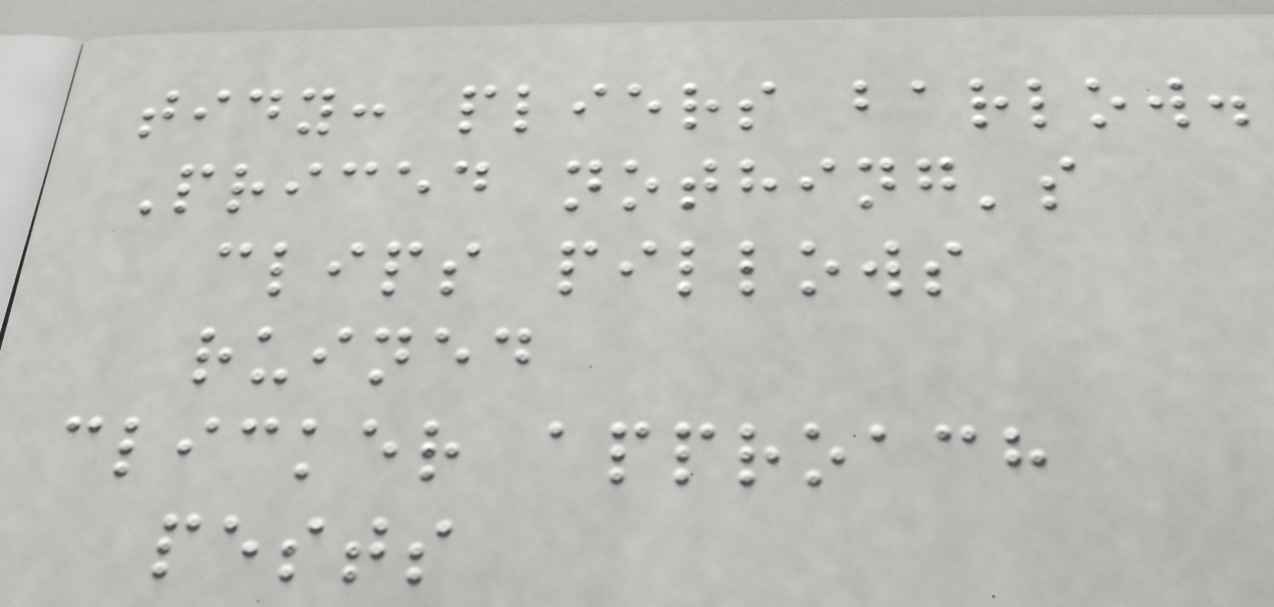tidy: pliers barlow.
Priced nothing's
clips pillows
ruined
clicker approach
pests
